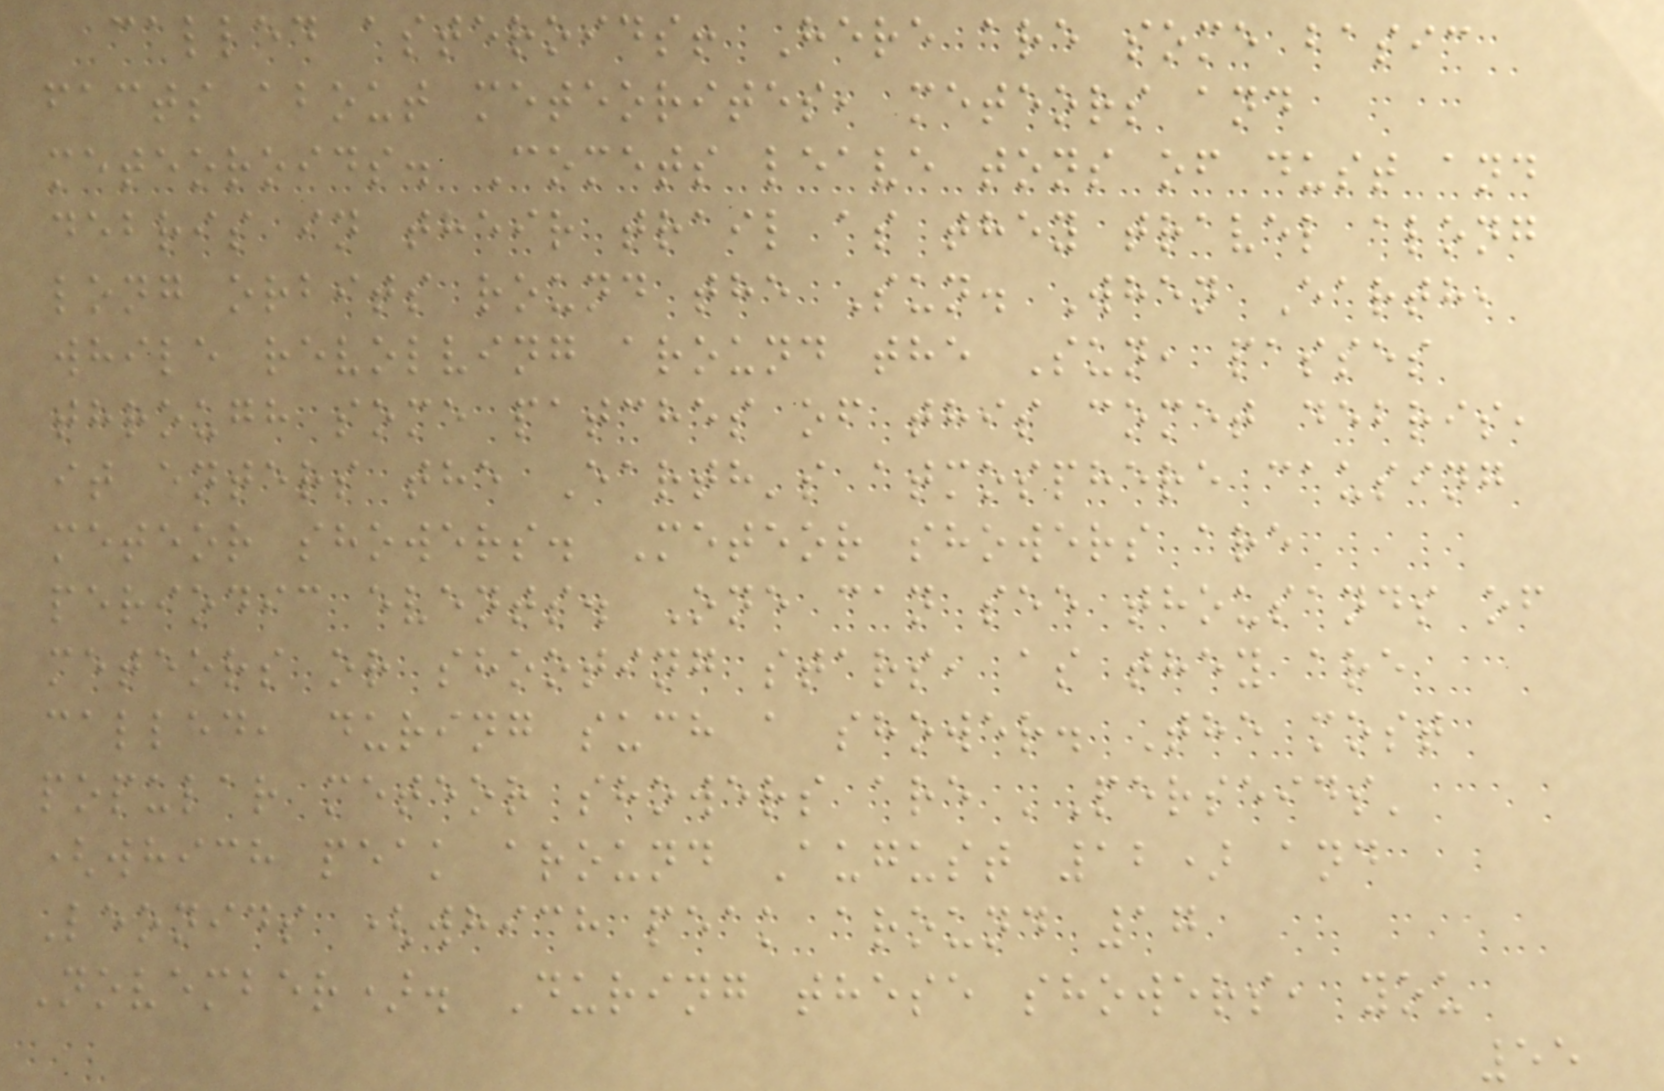called asteroids! Here are some basic
facts about meteorites, meteors and
meteoroids. Comets leave tons of dust and
debris in their trail as they travel along
long orbits round the Sun. When Earth,
while revolving around the Sun, passes
through some patches of this comet debris,
it enters the Earth's atmosphere causing
meteor showers. Meteor showers are
periodic events. One can see thousands of
meteors or shooting stars, as they are
called, during such a shower. The most
popular meteor showers are 'Perseids'
(which peak around August 12) and
Leonids (which peak around 17
November). During these showers, you
55
